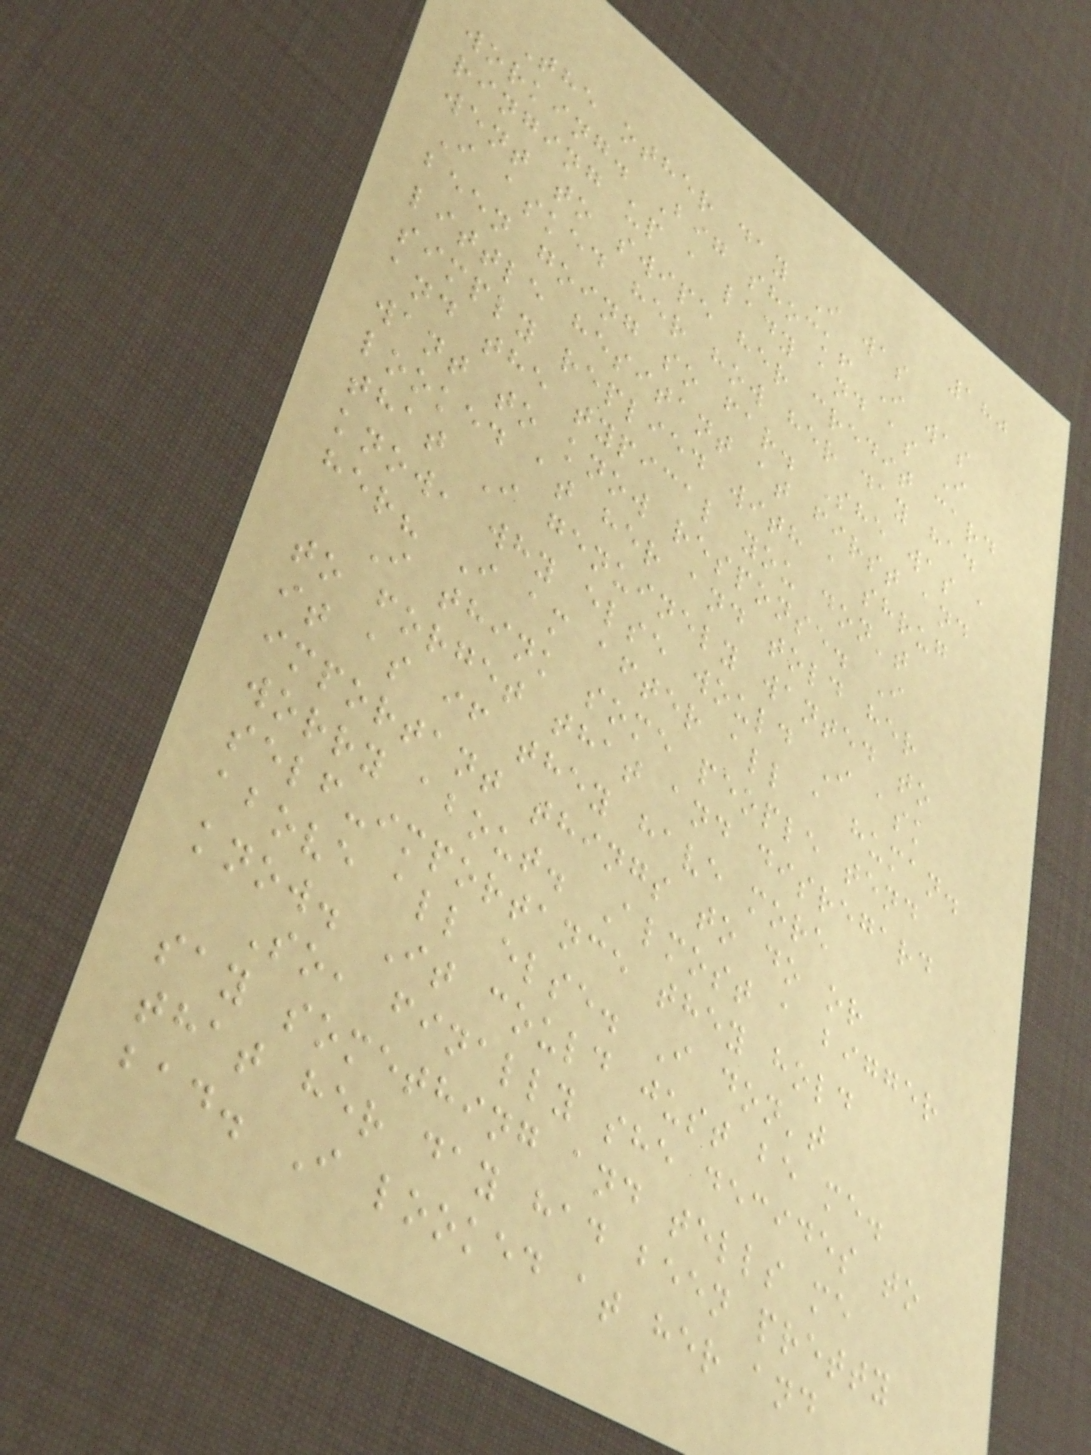180
The other day I was
working. Big shock! I was
ringing up a lady and as I
went to swipe her credit card
I asked her how her day had
been going so far. She was a
little hesitant at first and
simply replied with a shrug
and the typical you don't
want to know response. I
looked at her and told her
that I genuinely wanted to
know, why else would I ask
her? I am after all a human.
I think some people tend
to forget that and disregard
it as if they have more
important things to do or
worry about. Almost a bigger
self-importance they hold
above all else. I don't
know. It could just be me.
So, finally she decides to
say something and tells me
that her day had been pretty
bad. I looked at her and
